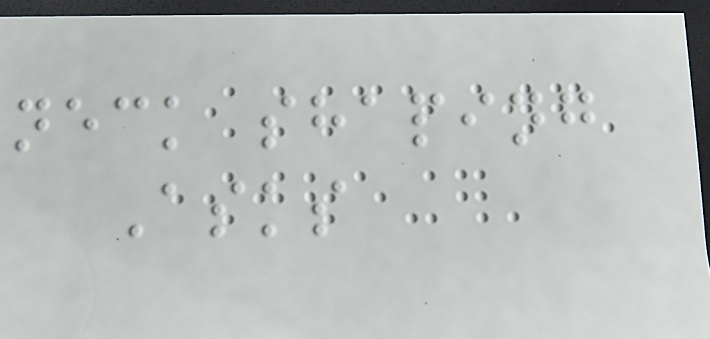neck shaping
Asks
